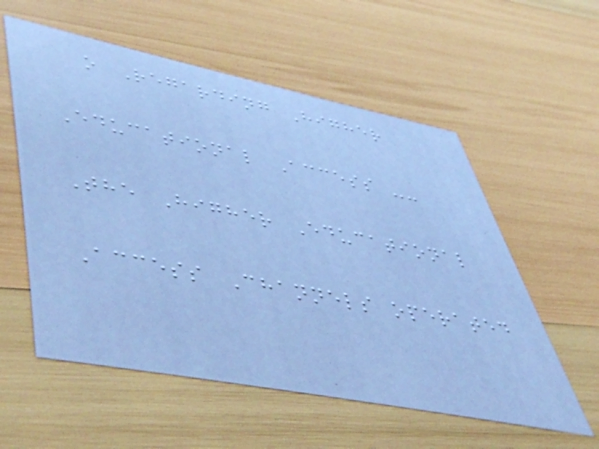o Regarding Higher
Educational Access --
The Higher Educational
Access Channels operated
